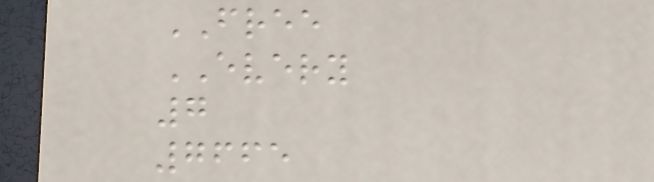FREE
EVERY
7
7665
